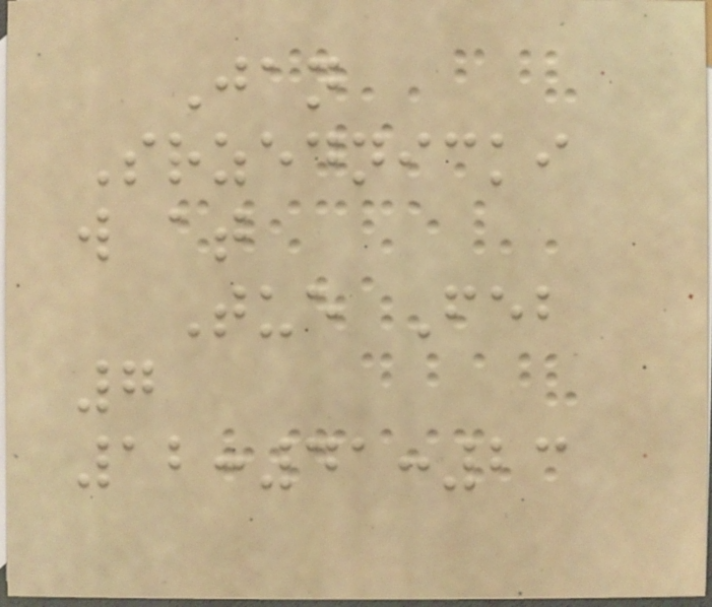Jan
Srzednicki
w at
Tue Feb
7
12:41:23
